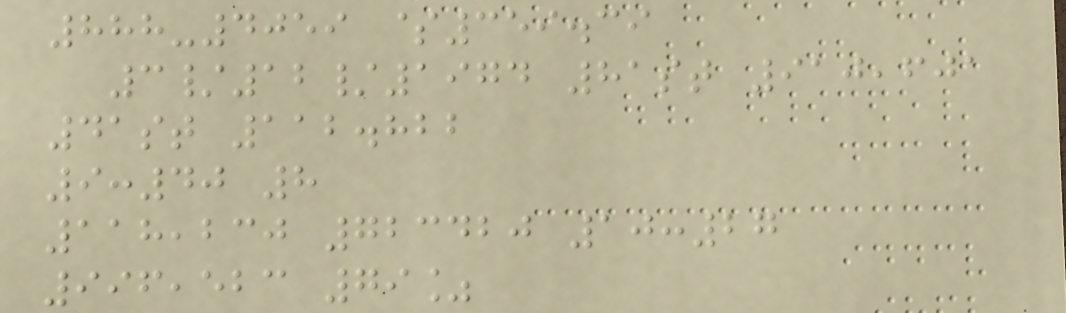888-4059 $359.39
3/12/1974 81st 910,601
41st 112.822
9:40 8
118,230 723420 10:27
996,523 79%
